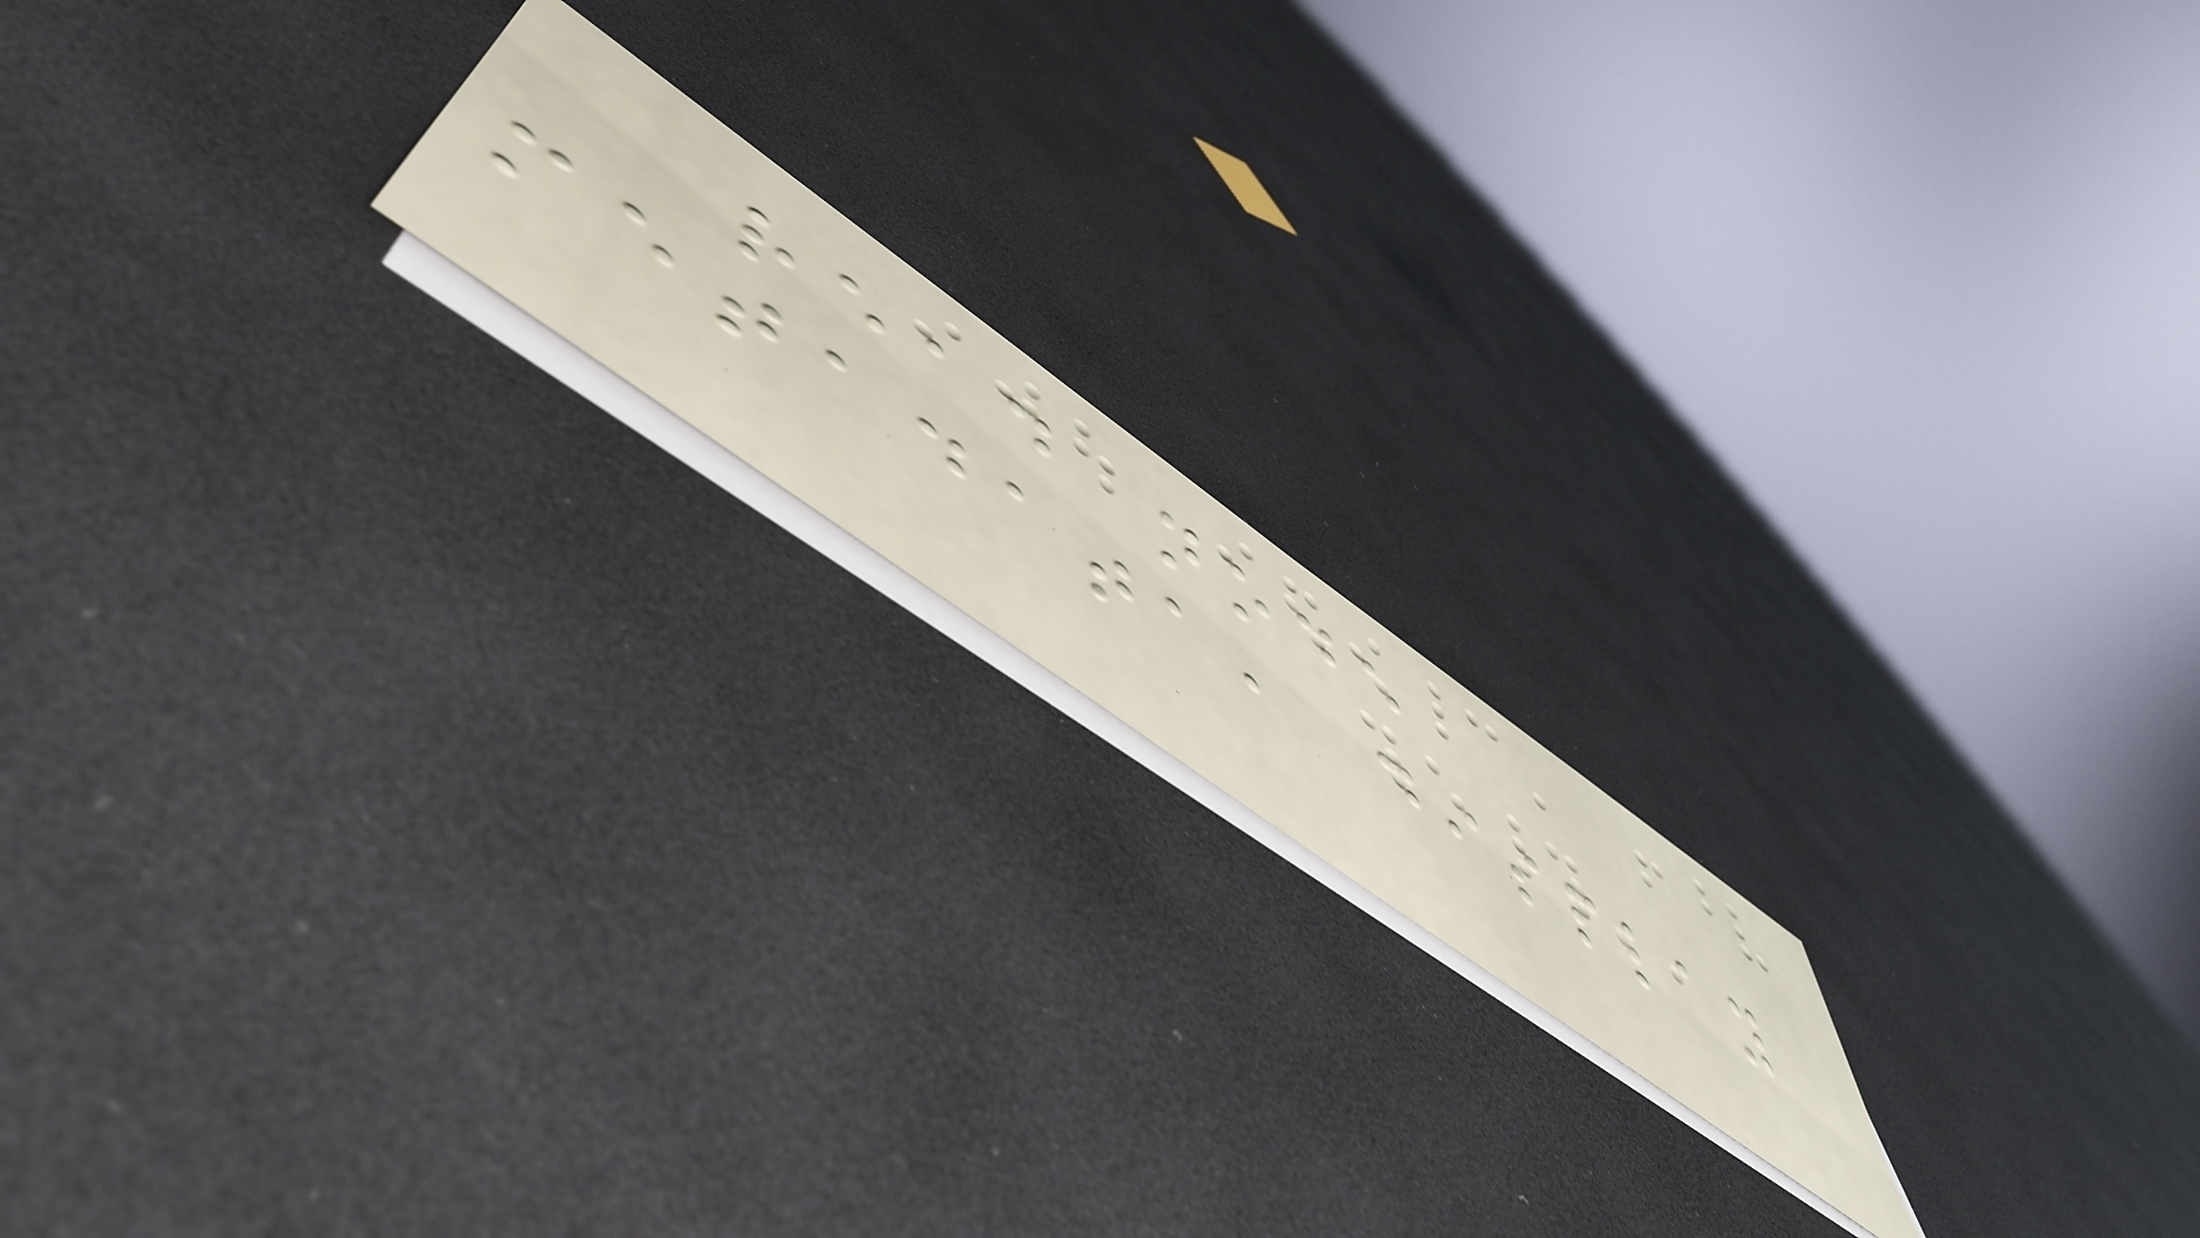read node
metadata, display
